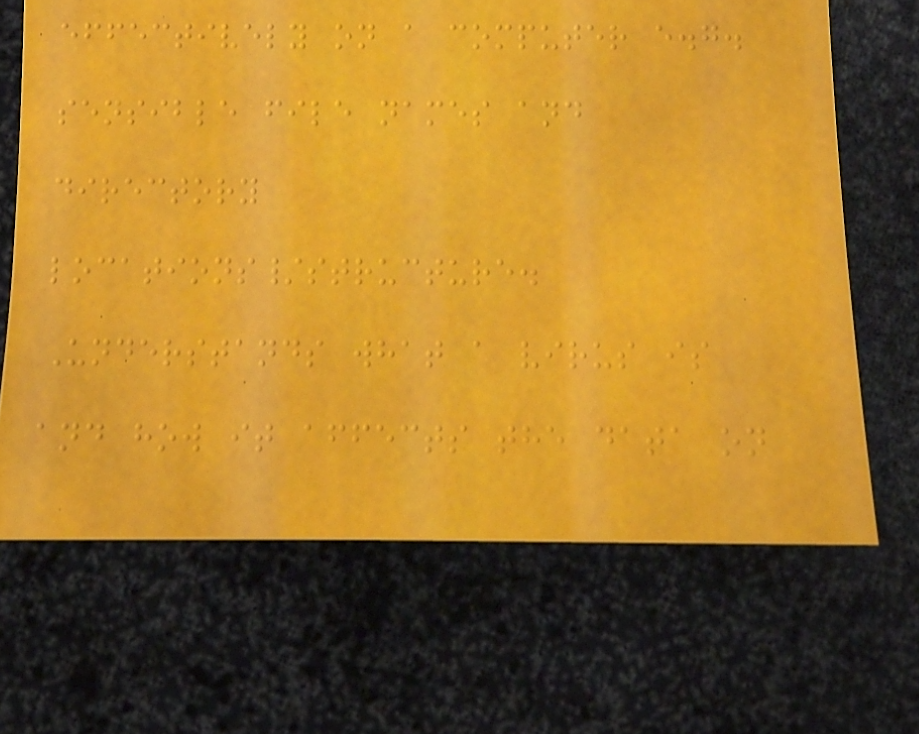effectively on a computer e.g.
sensible file names and
directory
locations/structure.
Understands what a virus is
and how it affects the data on
